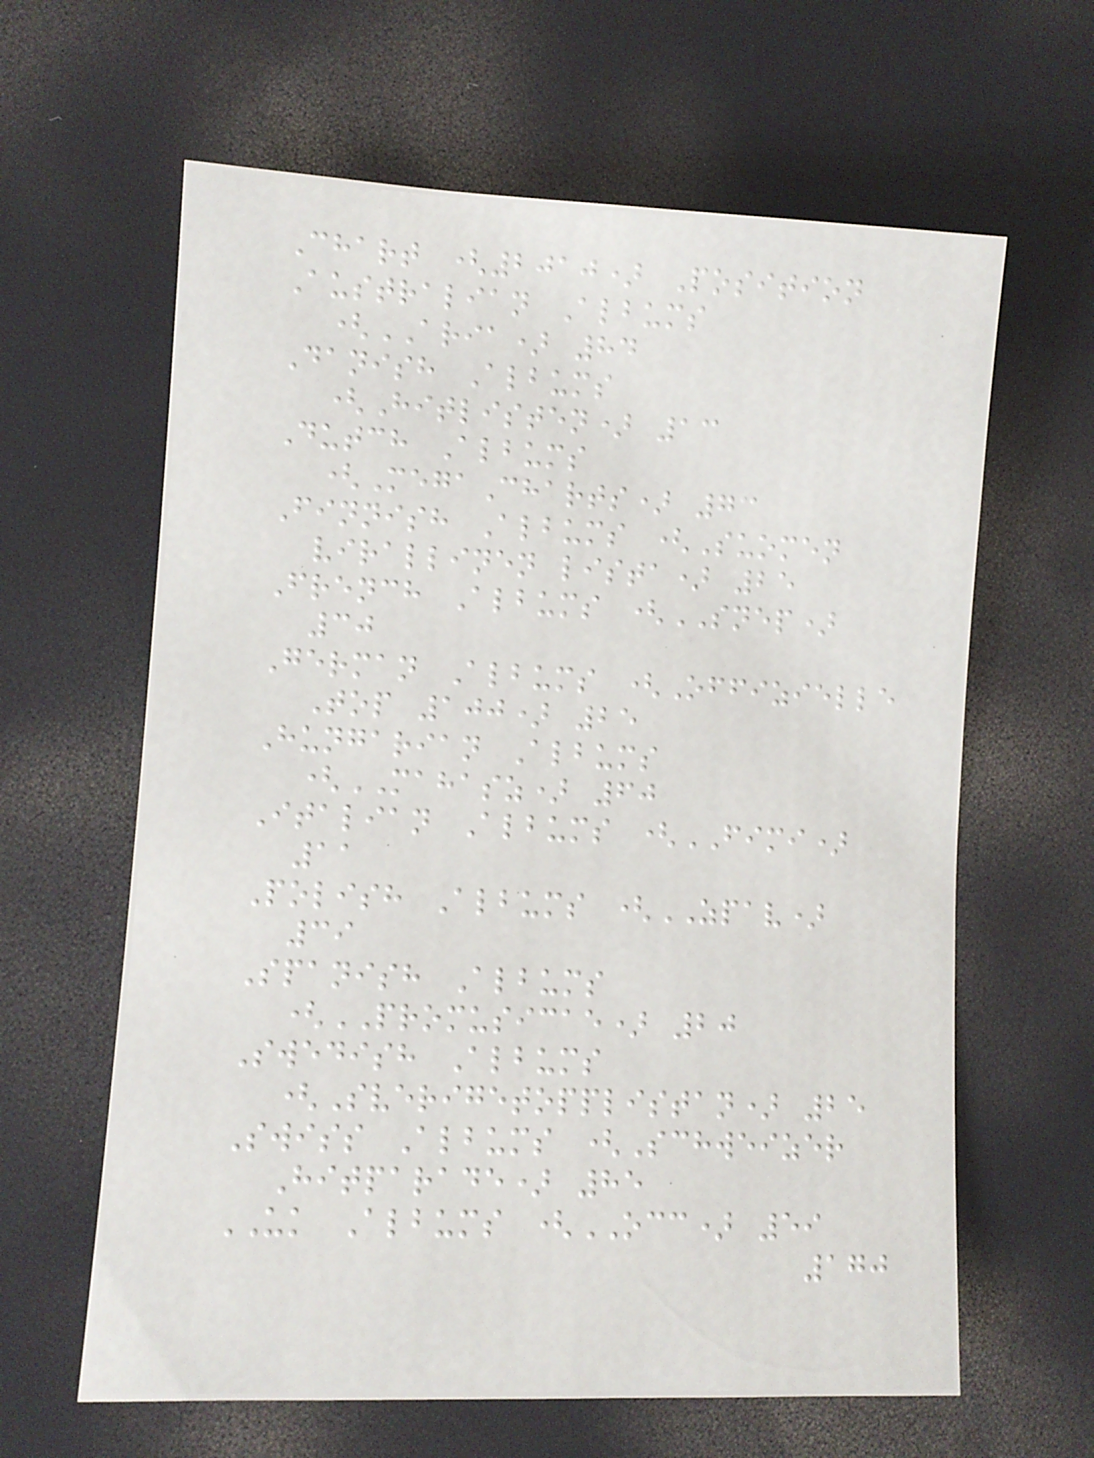Chart (2010) Position
Australian Albums
(ARIA) 84
Danish Albums
(Hitlisten) 13
Dutch Albums
(MegaCharts) 73
Finnish Albums (Suomen
virallinen lista) 25
French Albums (SNEP)
30
German Albums (Offizielle
Top 100) 25
Hungarian Albums
(MAHASZ) 60
Italian Albums (FIMI)
11
Polish Albums (ZPAV)
39
Spanish Albums
(PROMUSICAE) 20
Swedish Albums
(Sverigetopplistan) 25
Swiss Albums (Schweizer
Hitparade) 85
UK Albums (OCC) 59
170
